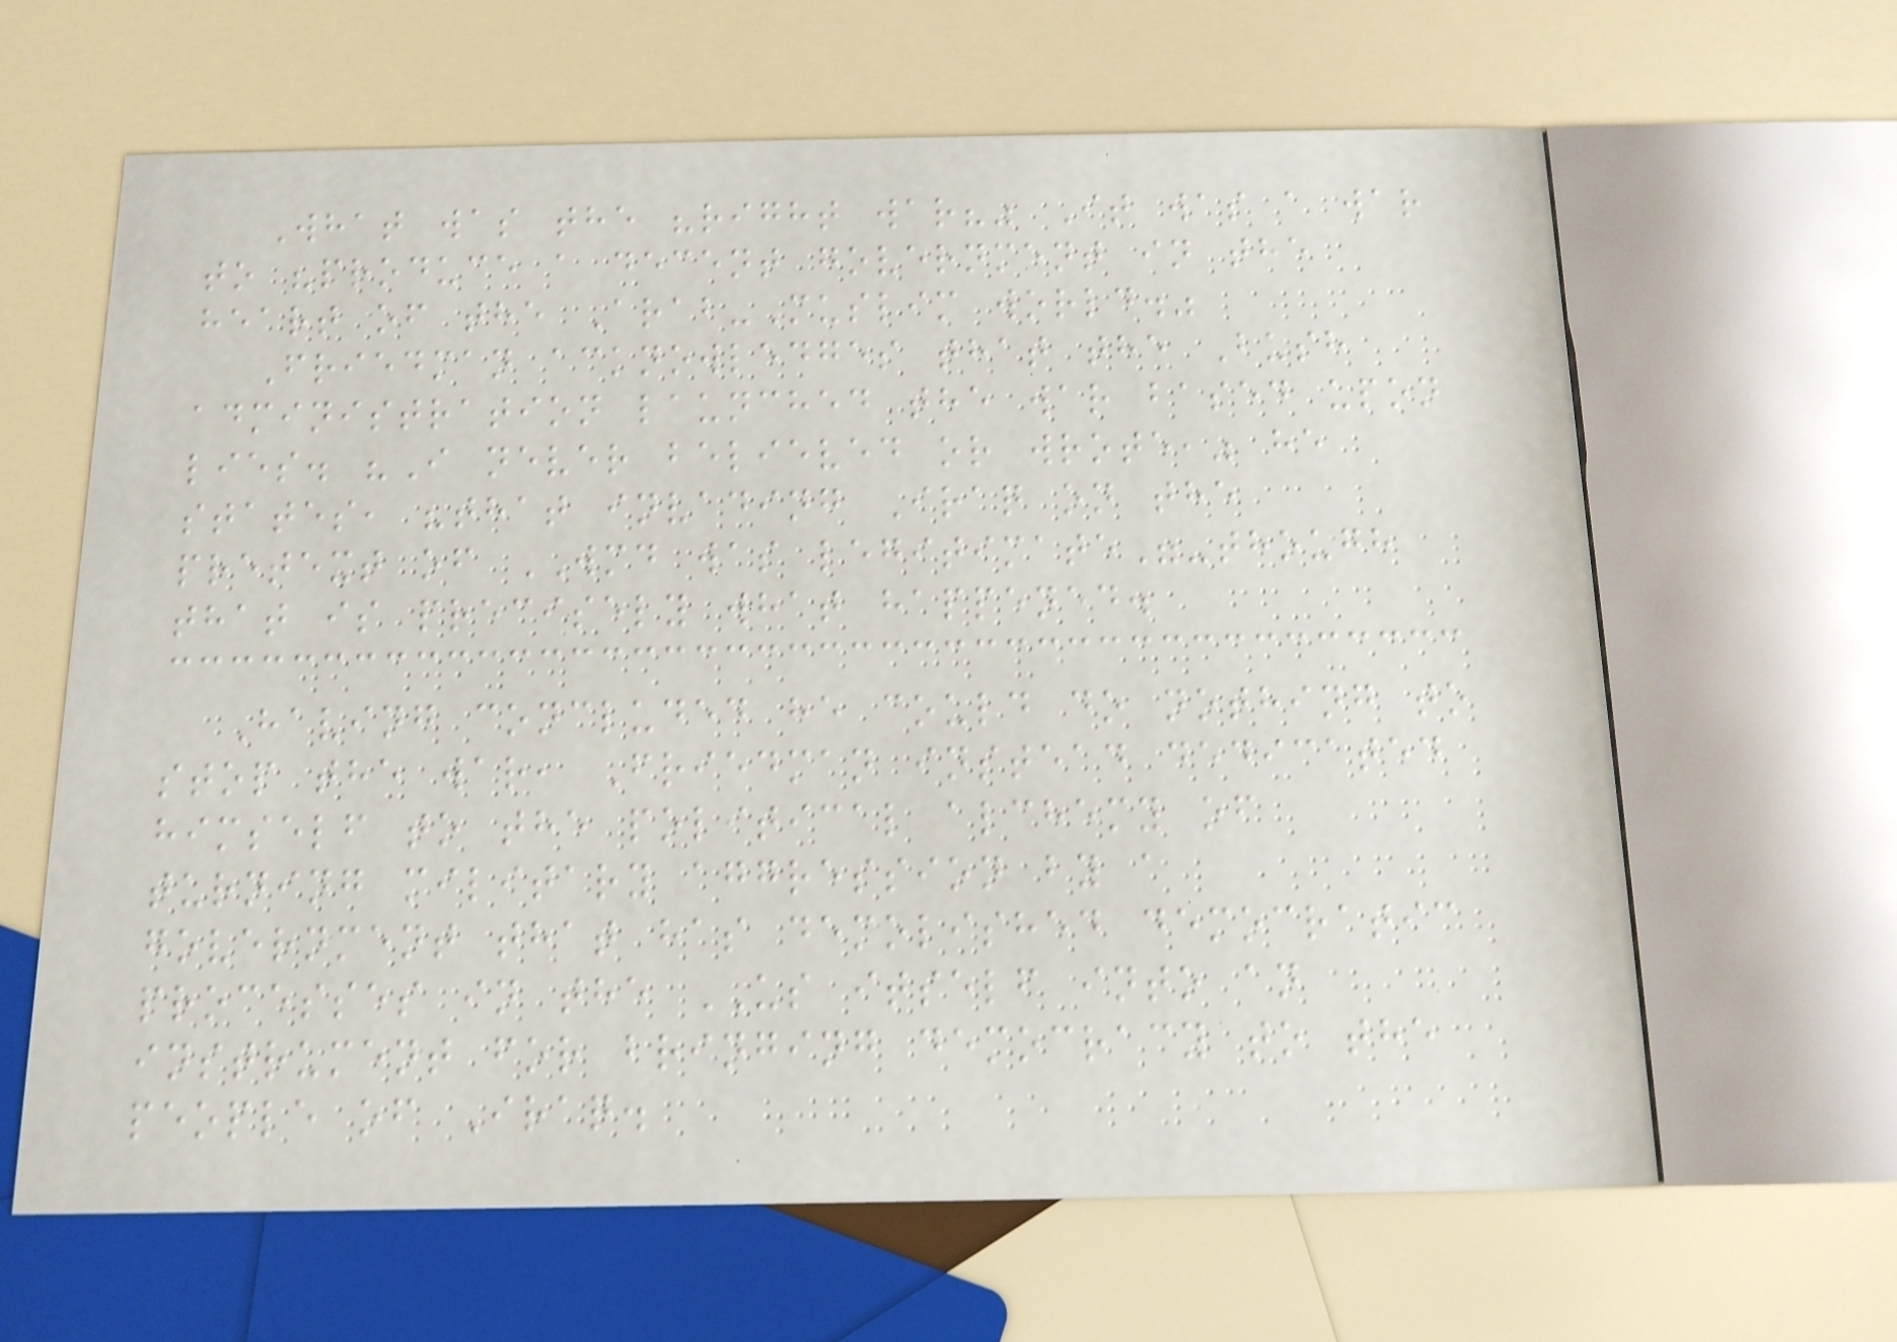What was the "right war?" It was a war
to "produce a decent government in the
heart of the Arab-Muslim world."
Friedman acknowledges that the Bush
administration launched the war based upon
lies. "I never believed or wrote," he
states, "that invading Iraq on the
pretext of WMD was legitimate"-though
that is precisely what happened.
Having concluded he could do nothing to
stop the war, Friedman instead dedicated
himself to the political alchemy of
turning military aggression by a
government that has demolished democratic
processes in the US itself into an
instrument for bringing democracy to the
people of Iraq.
